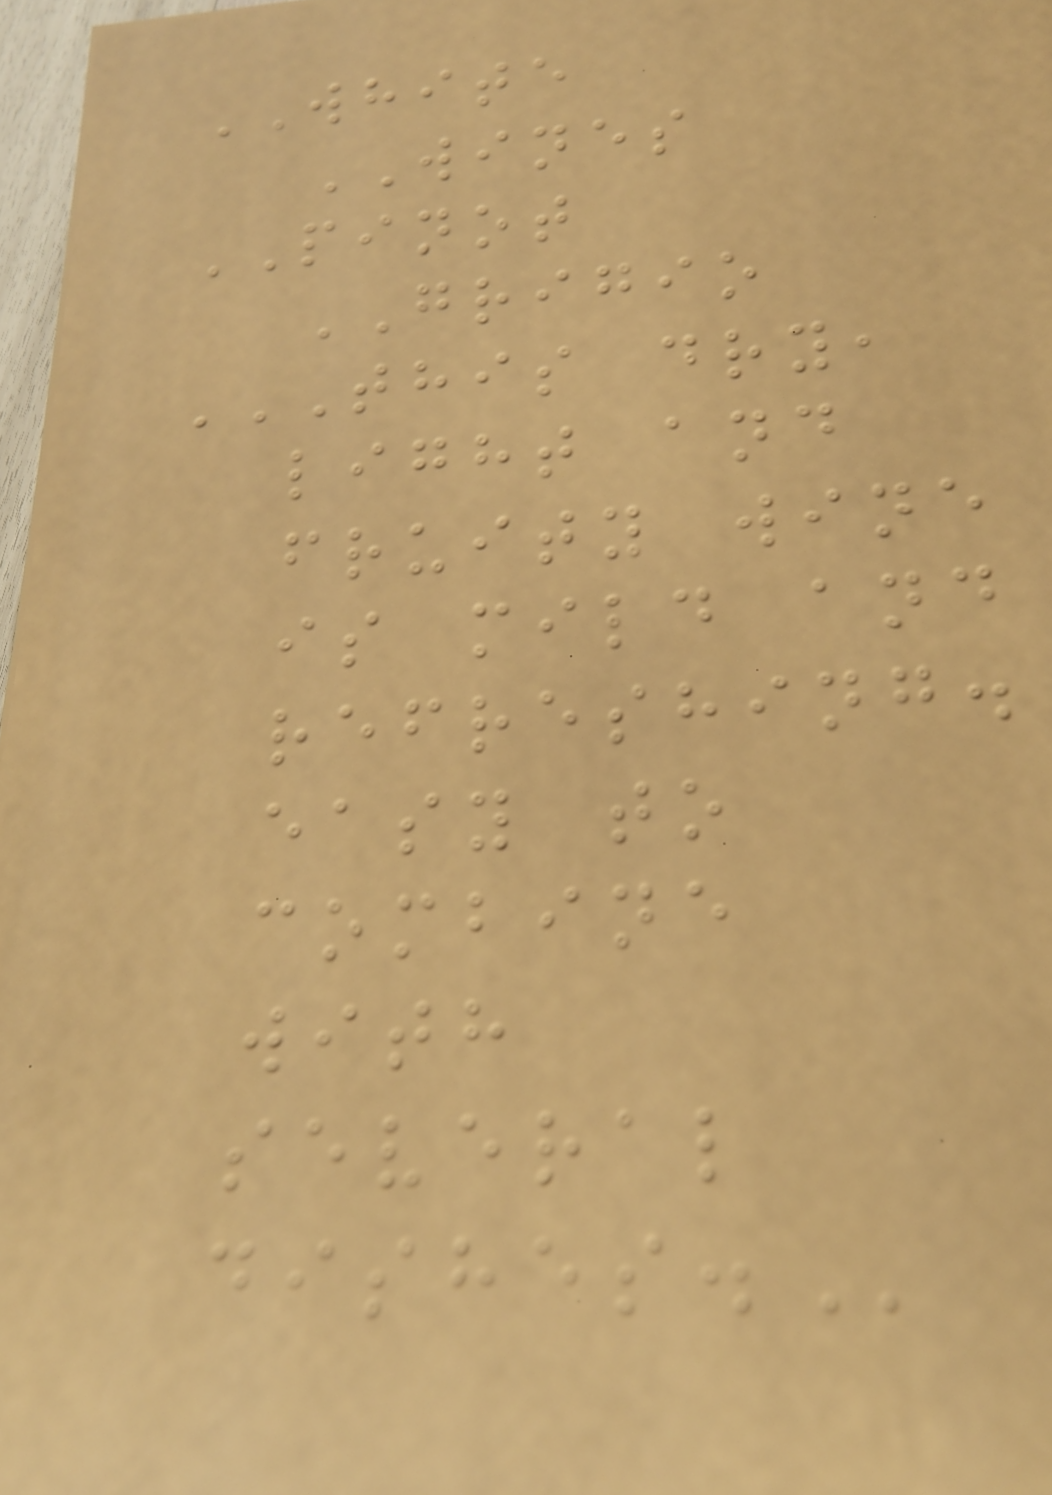WHITE
WINES
PINOT
GRIGIO
THIS DRY,
LIGHT AND
FRUITY WINE
IS MILD AND
REFRESHING.
EASY TO
COMBINE
WITH
SEVERAL
DISHES.
